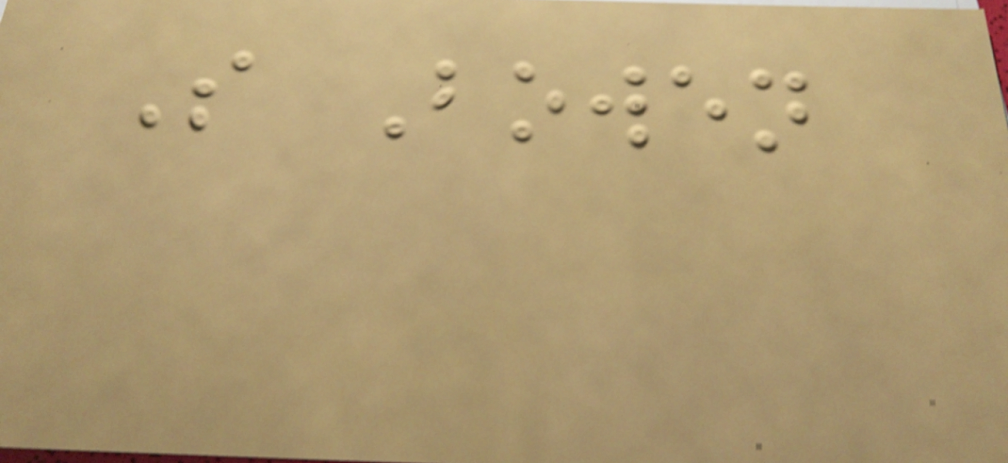S Bowen
